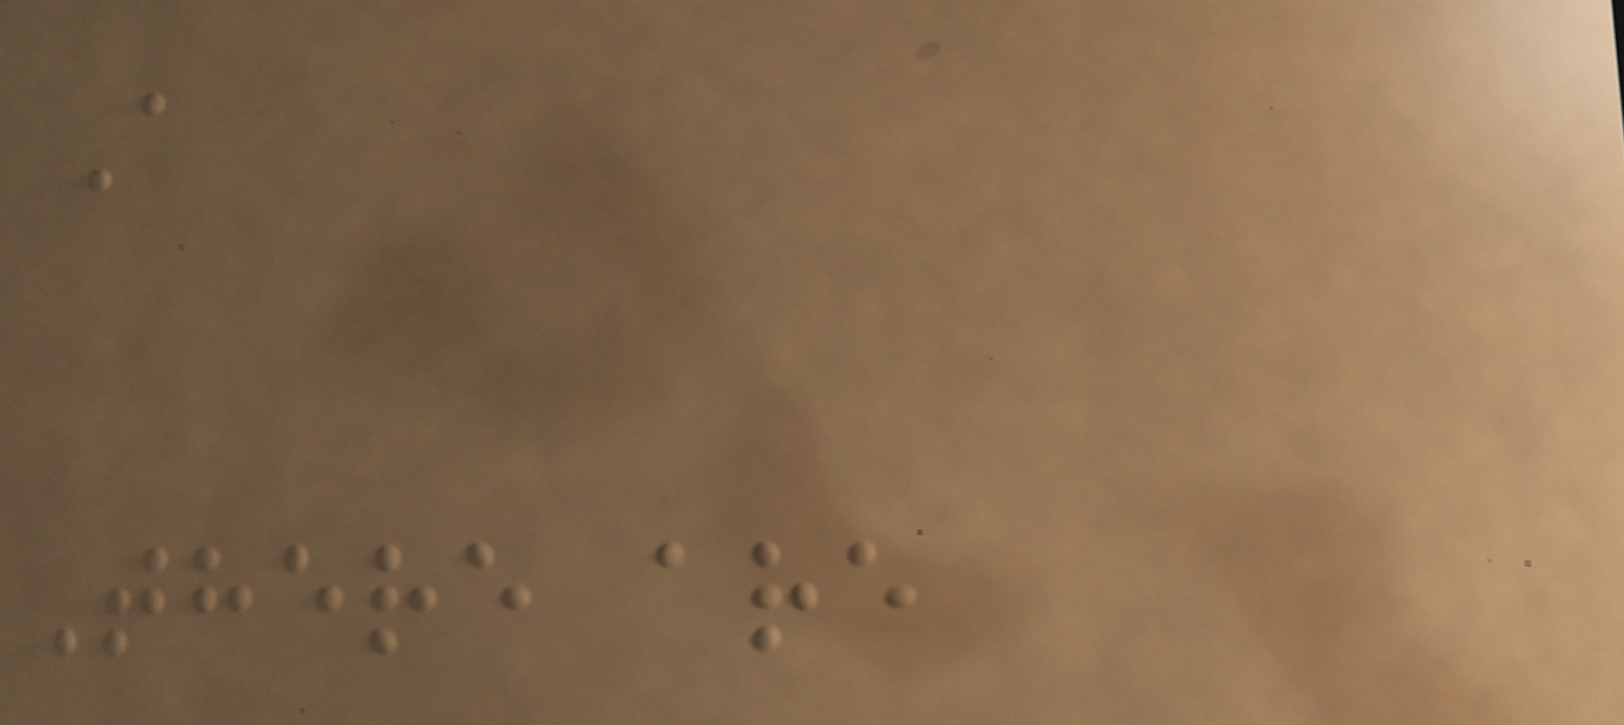A
There are
